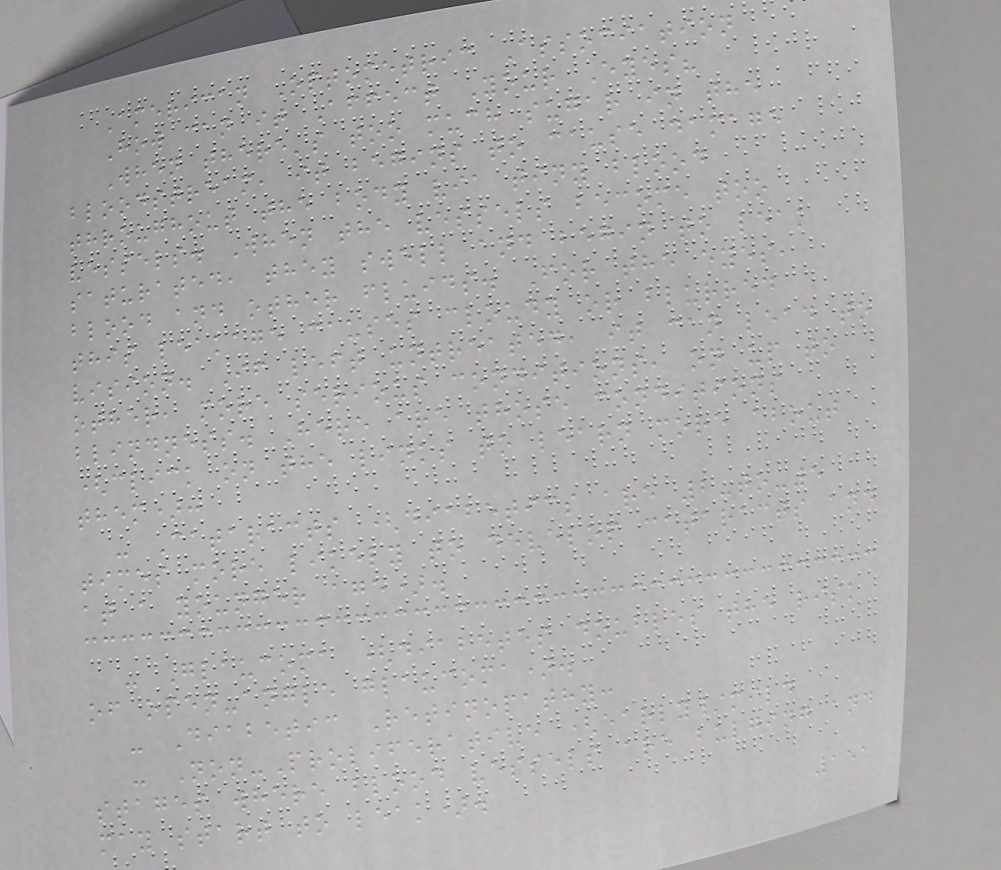American Optometric Association
How can it Affect Your Eyes?
When there's too much sugar in the
bloodstream, it begins to cause damage
throughout the body via tiny blood
vessels. When the vessels become too
saturated, they swell and begin to leak
blood and other fluids. For the eyes,
this leakage causes cloudy or blurred
vision. If left untreated, it can lead to
other, more serious conditions, on up to
blindness. Here are those conditions
(click on the links to learn more about
them):
- Cataracts (diabetics are 2-to-5
times more likely to develop cataracts and
at a younger age).
- Glaucoma (diabetes doubles the risk
of open-angle glaucoma).
- Diabetic Retinopathy:
- Non-Proliferative (early/mild
stages where blood vessels are bulging and
may start to leak).
151
